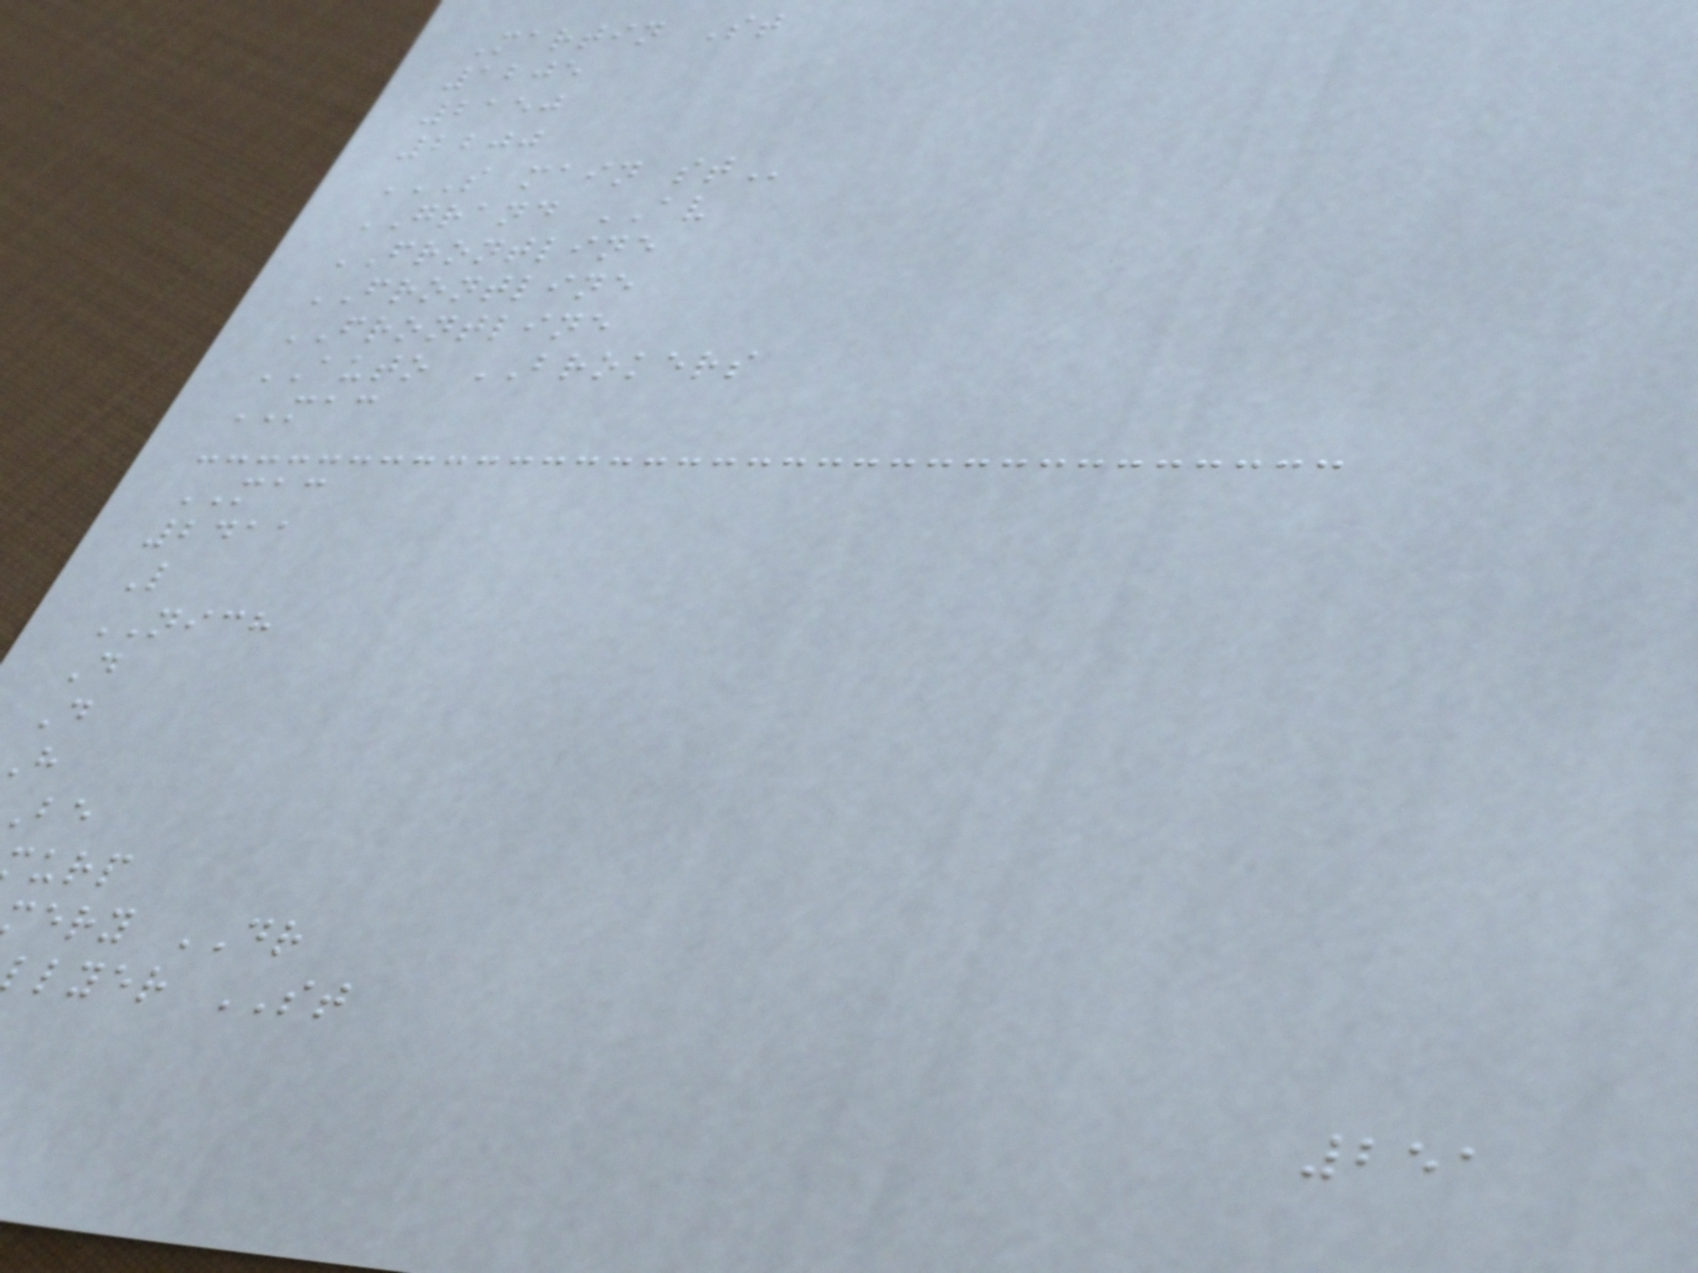Martin St
1205
2150
2200
S MAIN ST
GRAND AV
FRONTLINE
FRONTLINE
FRONTLINE
AUTO BROKERS
MAC
MAC
2411
L
NICH
D
D
ery DR
lyer ST
251
